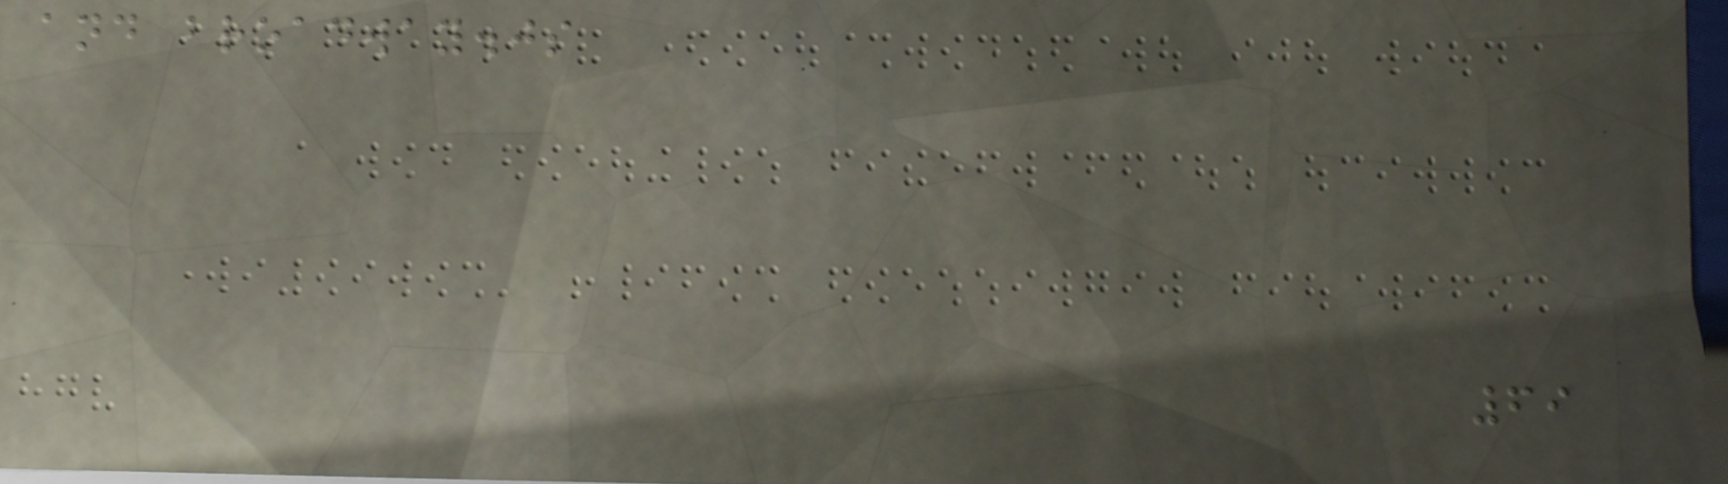and broadway.js
69
